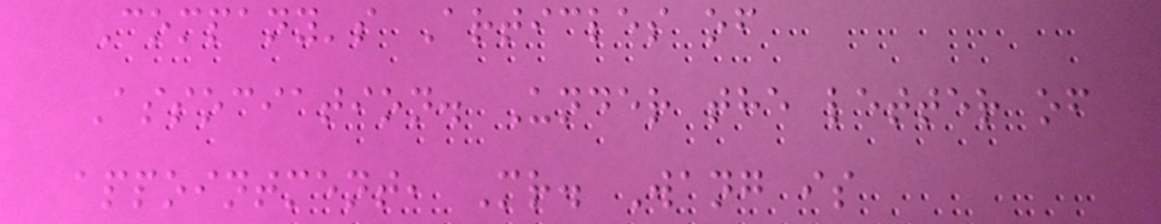Company's Articles of
Association. Under the letter of
appointment, Mr. Wang is
